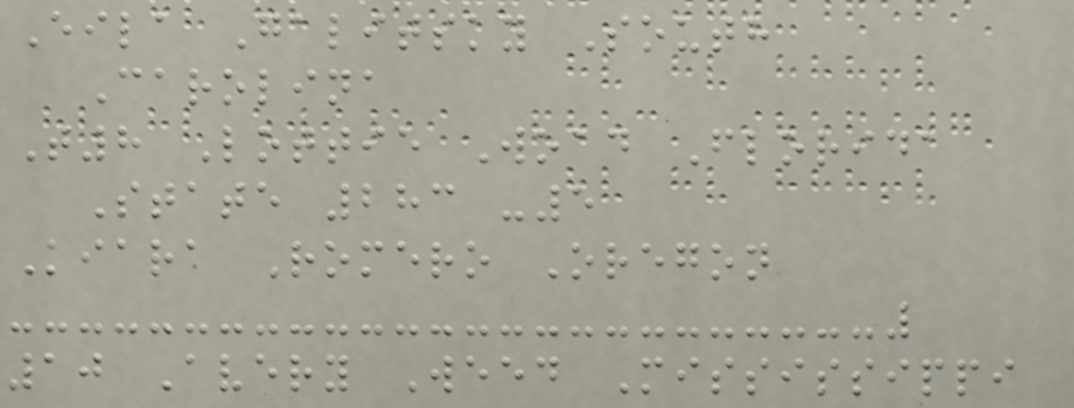Eila Galitsky South
Carolina
T8 Lottie Woad Florida
State 283 -5
Kiara Romero Oregon
10 Avery Weed Mississippi
